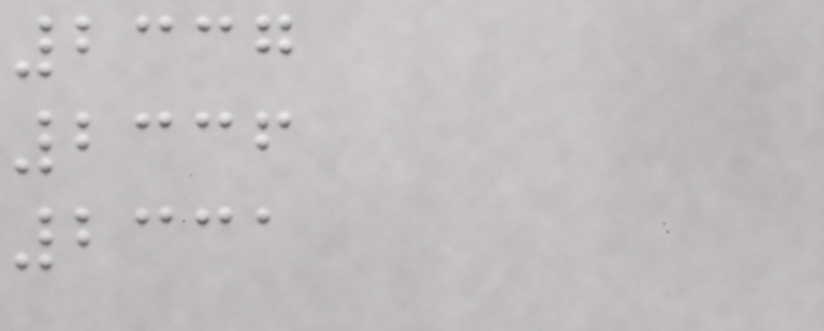2337
2336
2331
